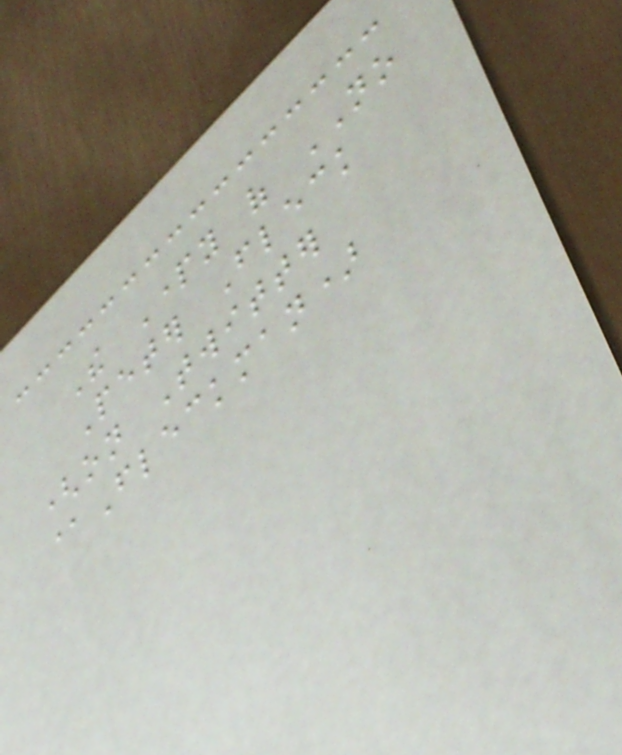The Party of NO
Peter Fleck
(on Twitter
@Fleckman)
